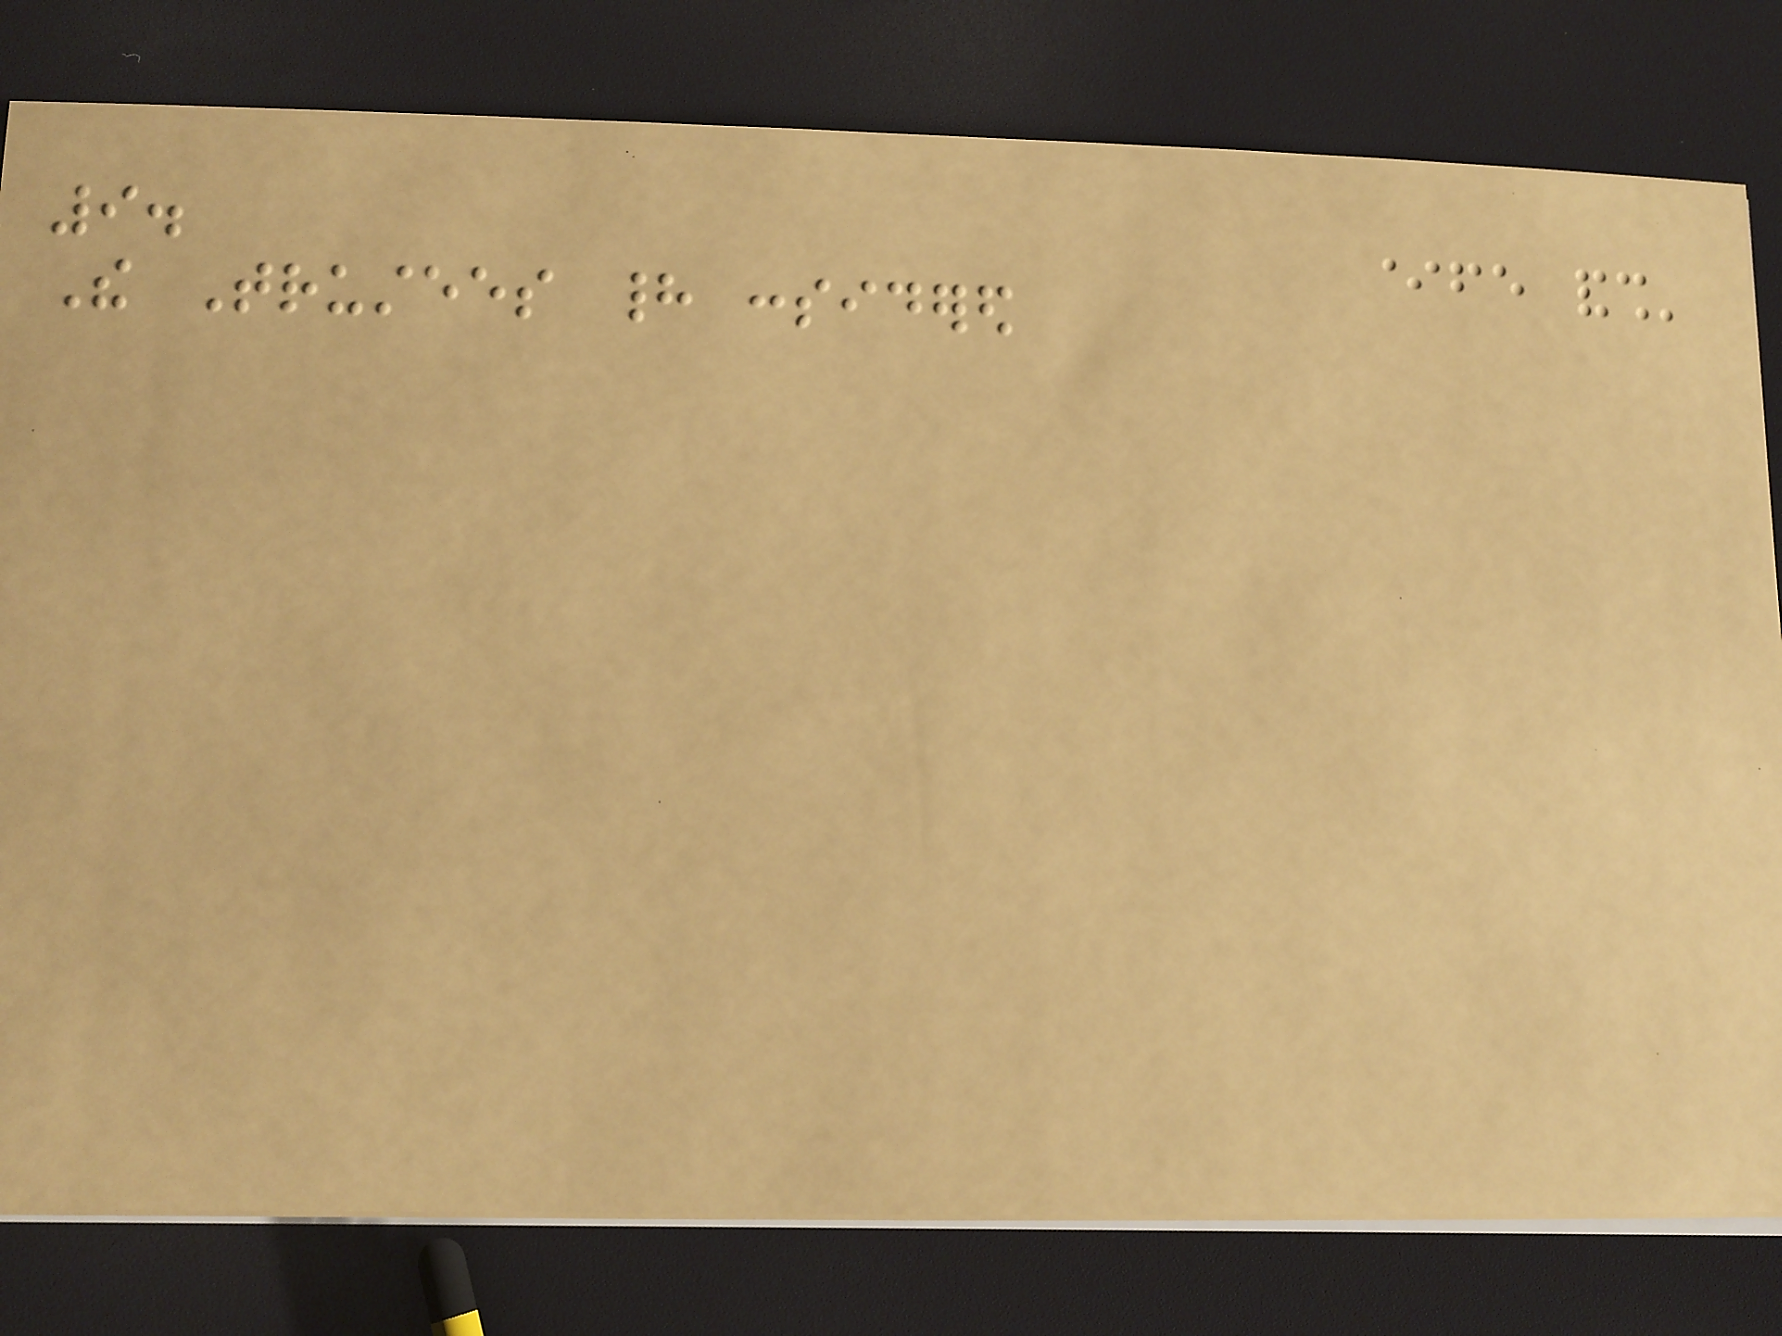9.
The Trustees had considered
